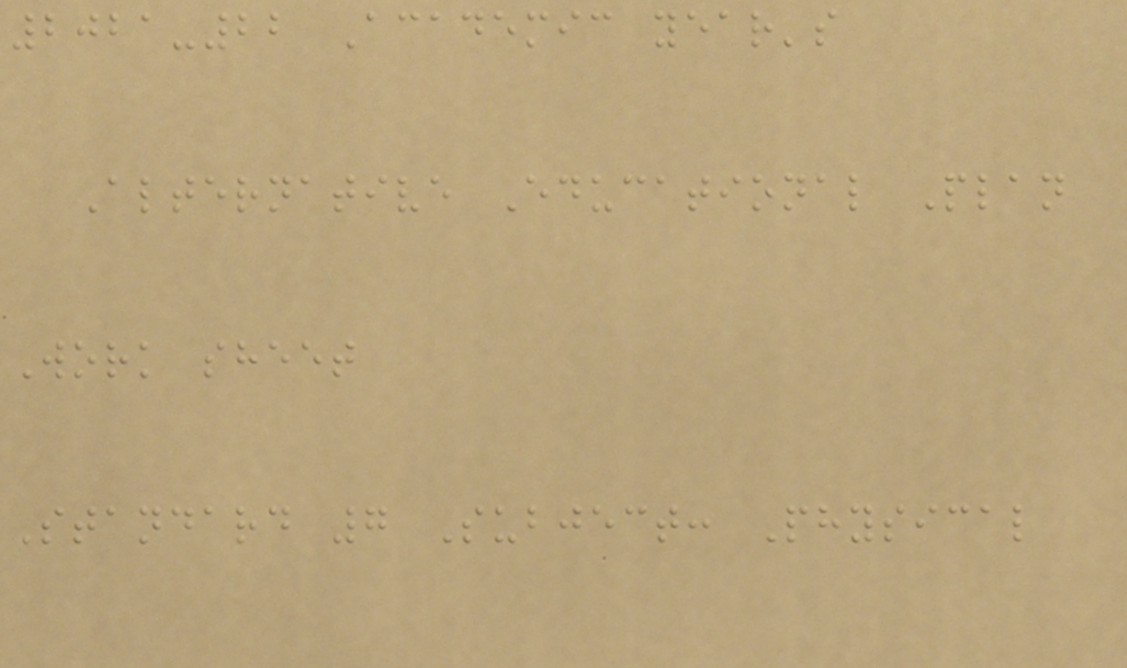2021-22 Academic year's
Alternative Educational Plan
Work sheet
Standard 7 Subject: Physical
